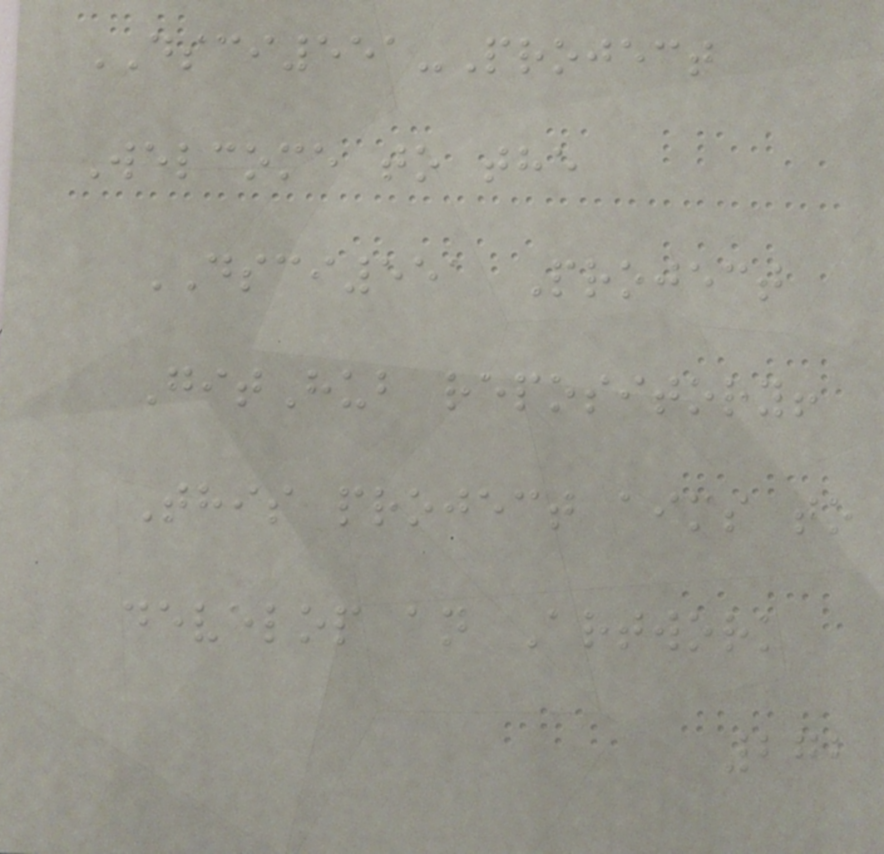DSCI551-Project
Welcome to the
DSCI551 Project
GitHub repository!
This project aims to
develop an Artwork
272
